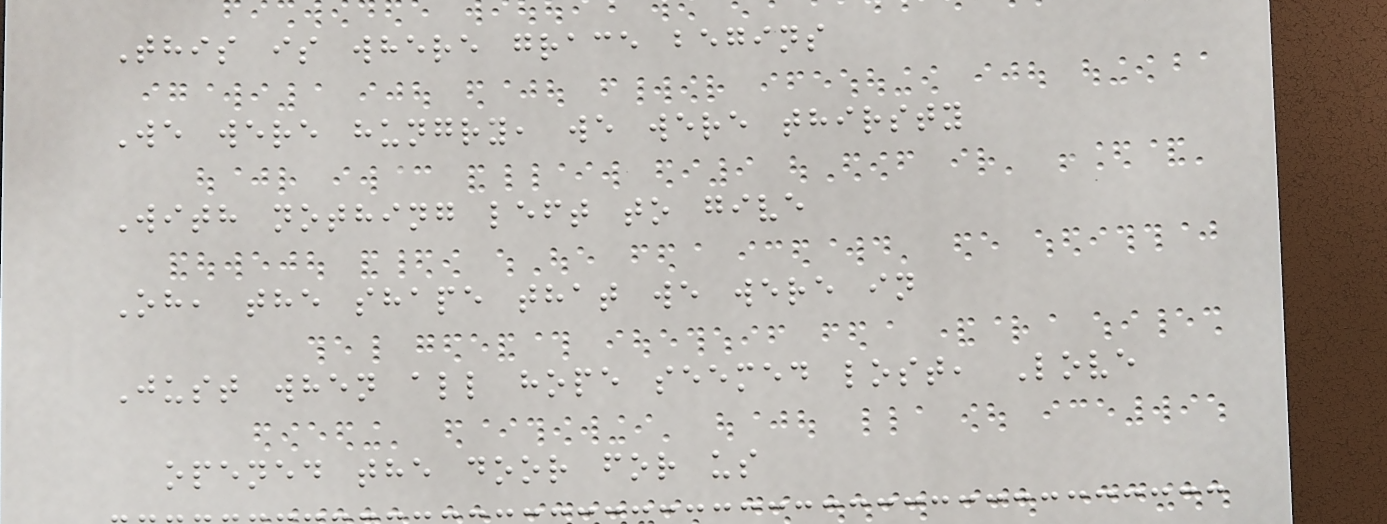This is where grace begins
We were hungry, we were thirsty
With nothing left to give
Oh, the shape that we were in
Just when all hope seemed lost, Love
opened the door for us
